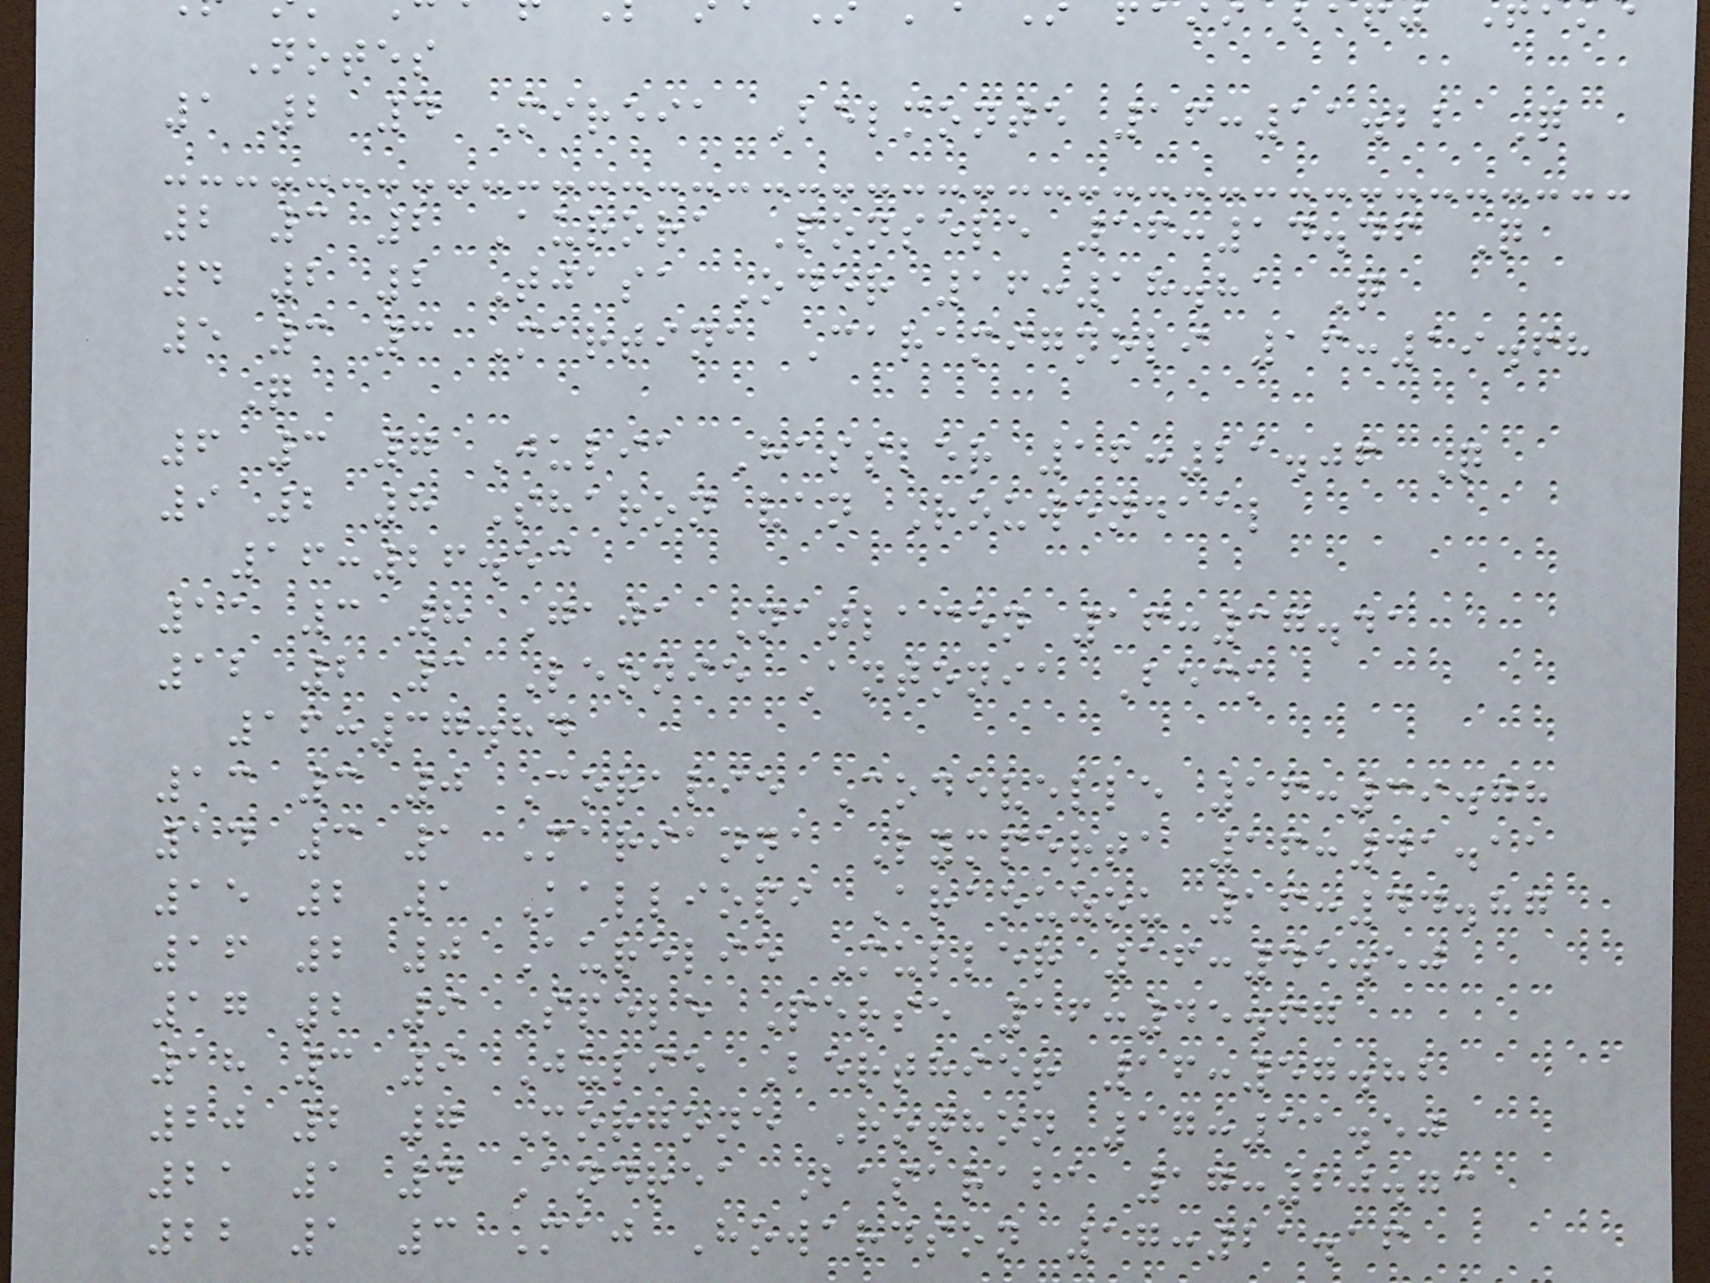Notes
1 2 4 Mireia Belmonte 16:11.22 Q
2 3 2 Aurora Ponsele 16:14.46 Q
4 2 2 Tjasa Oder 16:18.81 Q
5 3 3 Martina Caramignoli 16:19.68
Q
6 3 7 Julia Hassler 16:21.06 Q
9 2 8 Sharon van Rouwendaal
16:26.53
11 3 8 Gaja Natlacen 16:37.41
12 2 3 Leonie Antonia Beck
16:37.84
13 3 0 Coralie Codevelle 16:39.78
14 3 1 Marianna Lymperta 16:41.11
15 2 1 Kalliopi Araouzou 16:44.87
16 2 0 Aurelie Muller 16:45.50
17 2 9 Spele Perse 16:45.67
18 3 9 Julie Berthier 16:57.82
20 2 7 Morgone Rothon 17:11.50
21 1 4 Andrea Basaraba 17:20.73
22 1 3 Maj Howardson 17:21.16
